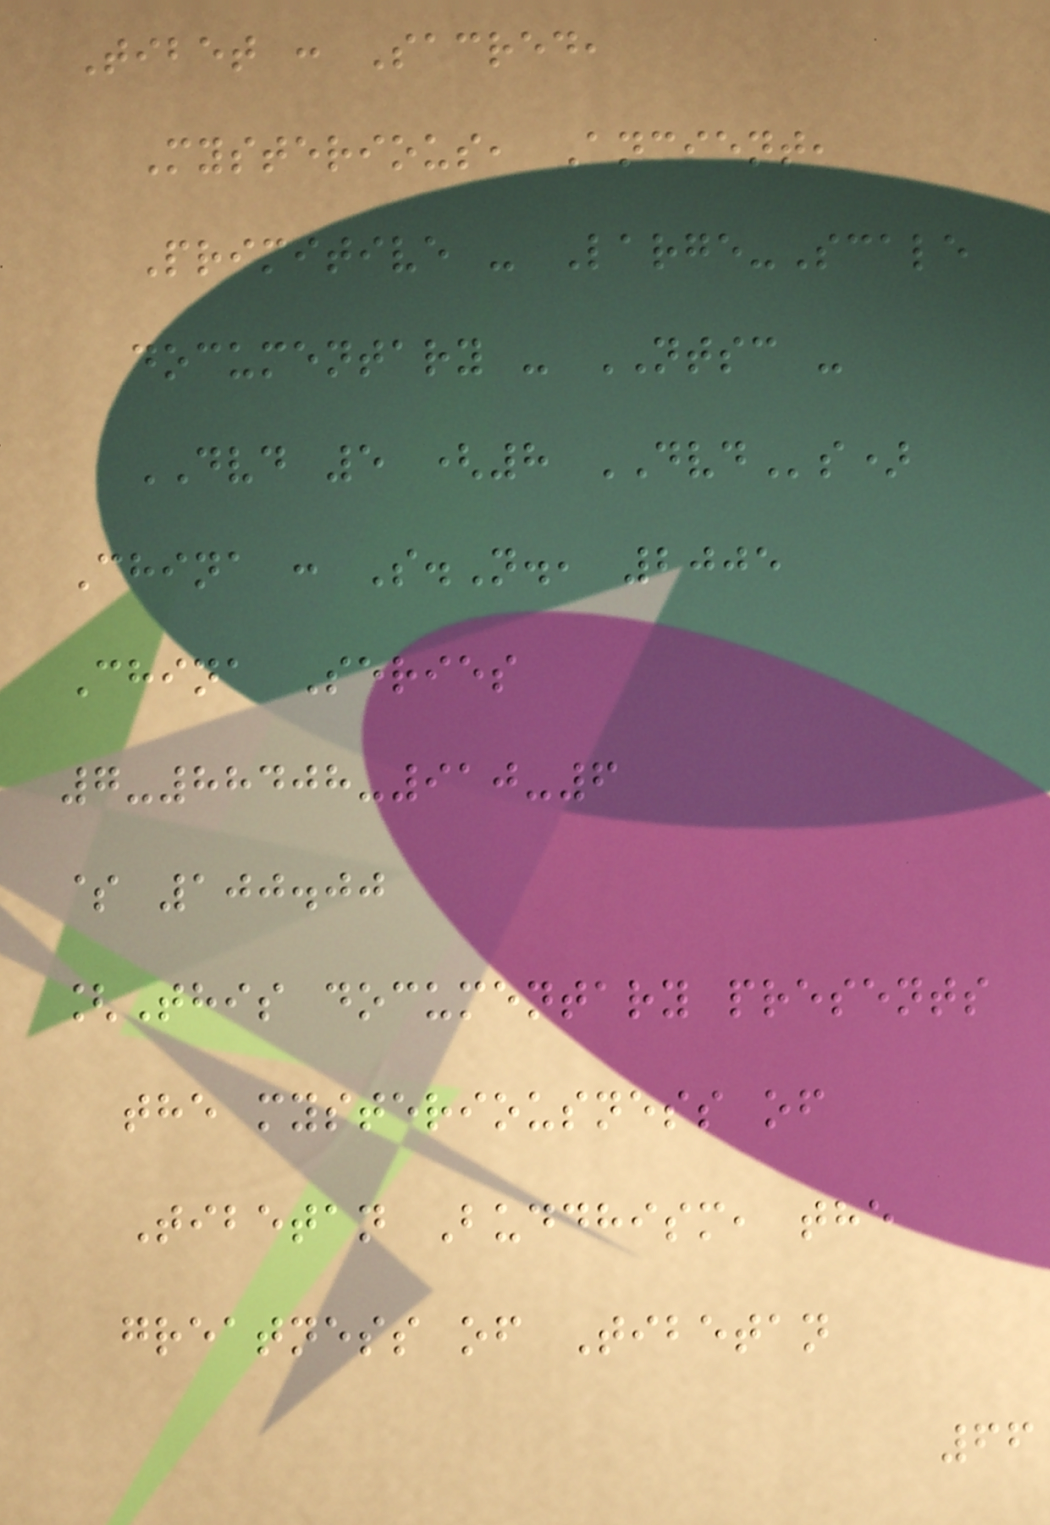Tibet : Sacred,
Mysterious, Ancient,
Primitive - Large-Scale
documentary - NTSC -
DVD 5 (8 DVDs)
China : S.N., 2005
China Series
7-88408-910-6
$ 100.00
[This documentary presents
the mysteriousness of
Tibetan Buddhism, the
greatness of Tibetan
66
